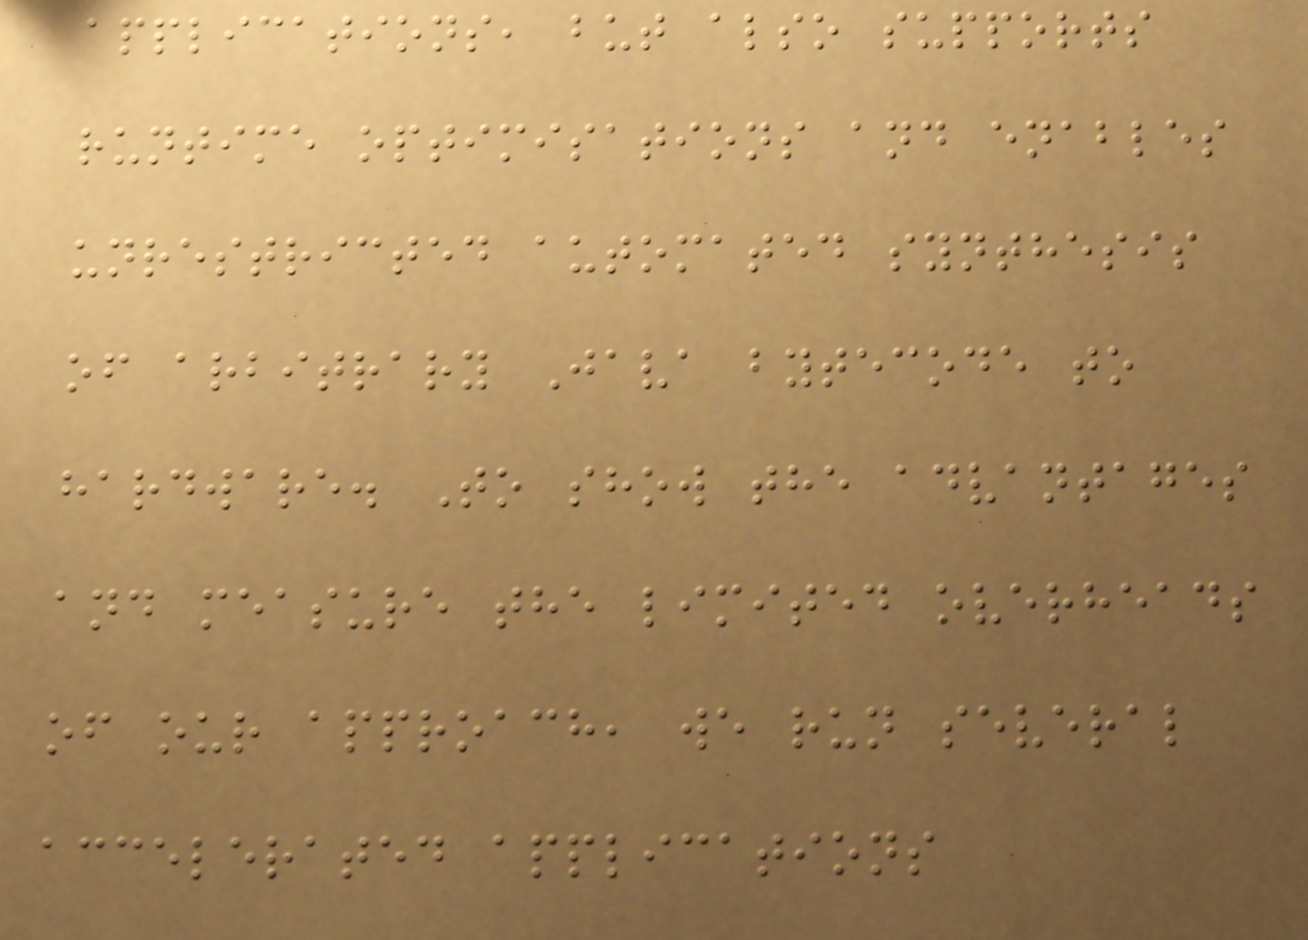applications, but also supports
runtime optimisations and enables
unrestricted automated synthesis
of arbitrary Java bytecode to
hardware. To show the advantages
and measure the limited overheads
of our approach, we run several
accelerated applications
